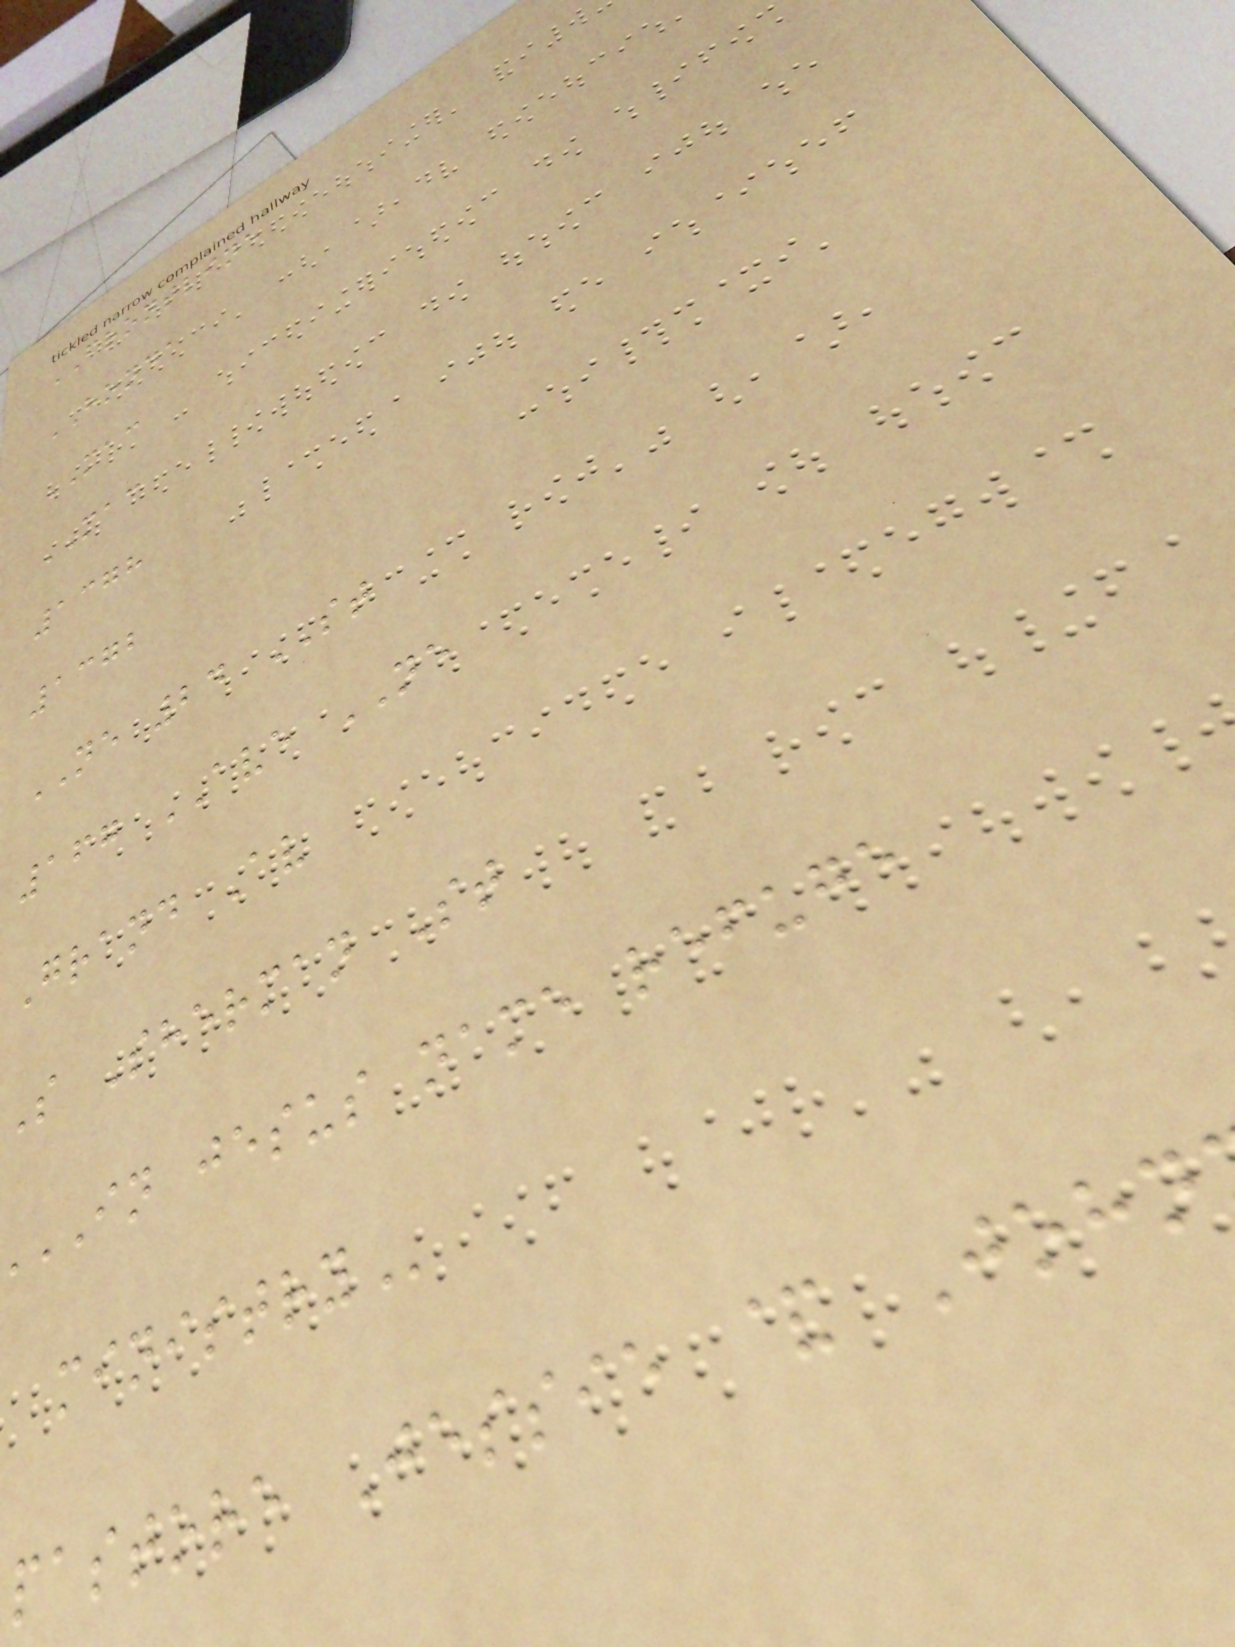FRONTLINE
HONDA
MAC
MAC
1378
1372
NE 24 ST
167 AVE NE
Grand Av
S Sherman St
IN jesus name refuge
pastore Jessie & John
